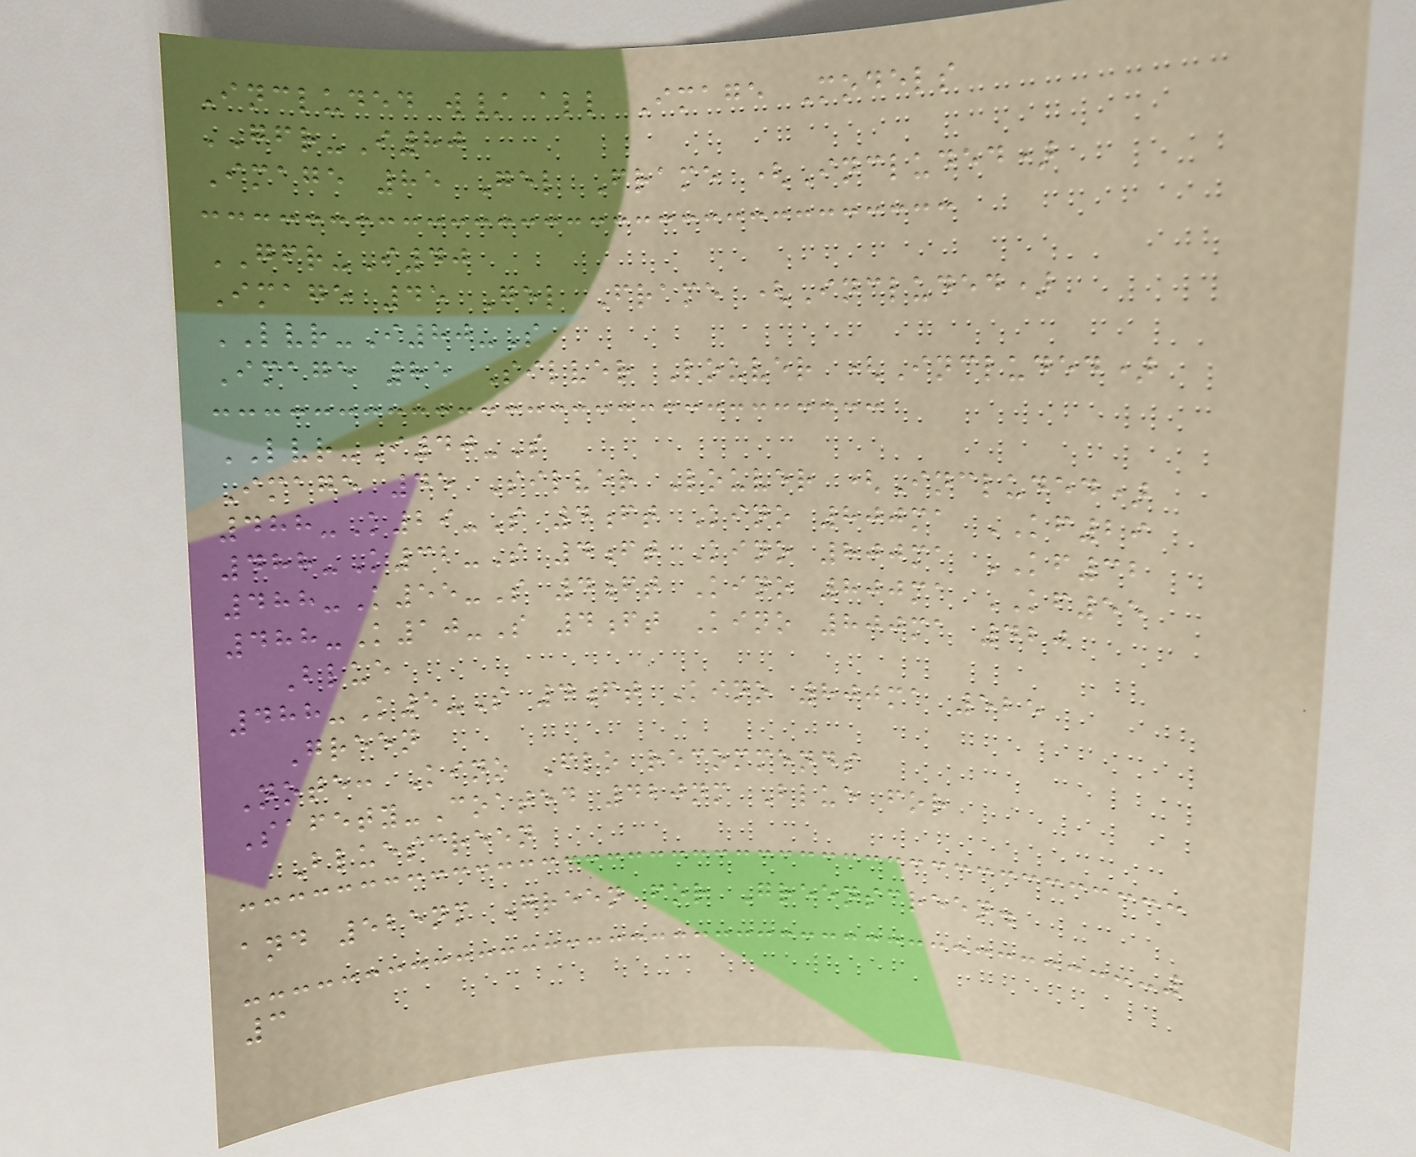Included w/ all Image Models
GFR-I80
Image 85 Gel Frame (Included)
GFR-I40
Image 45 Gel Frame (Included)
LVR-I80-S
Image 85 Silver Louver (Included)
LVR-I40-S
Image 45 Silver Louver (Included)
488-K29-S 4ft Kino 800ma KF29
488-K32-S 4ft Kino 800ma KF32
488-K55-S 4ft Kino 800ma KF55
488-K10-S 4ft Kino 800ma 420
Blue
488-K5-S 4ft Kino 800ma 525
Green
Note: Kino Flo recommends
Safety-Coated 420nm Blue for
Bluescreen
and 525nm Green for Greenscreen.
3
